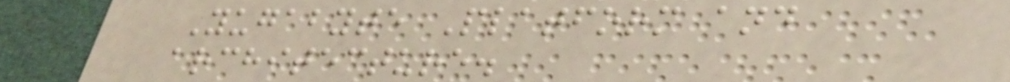Yugabyte Platform and
architecture.
